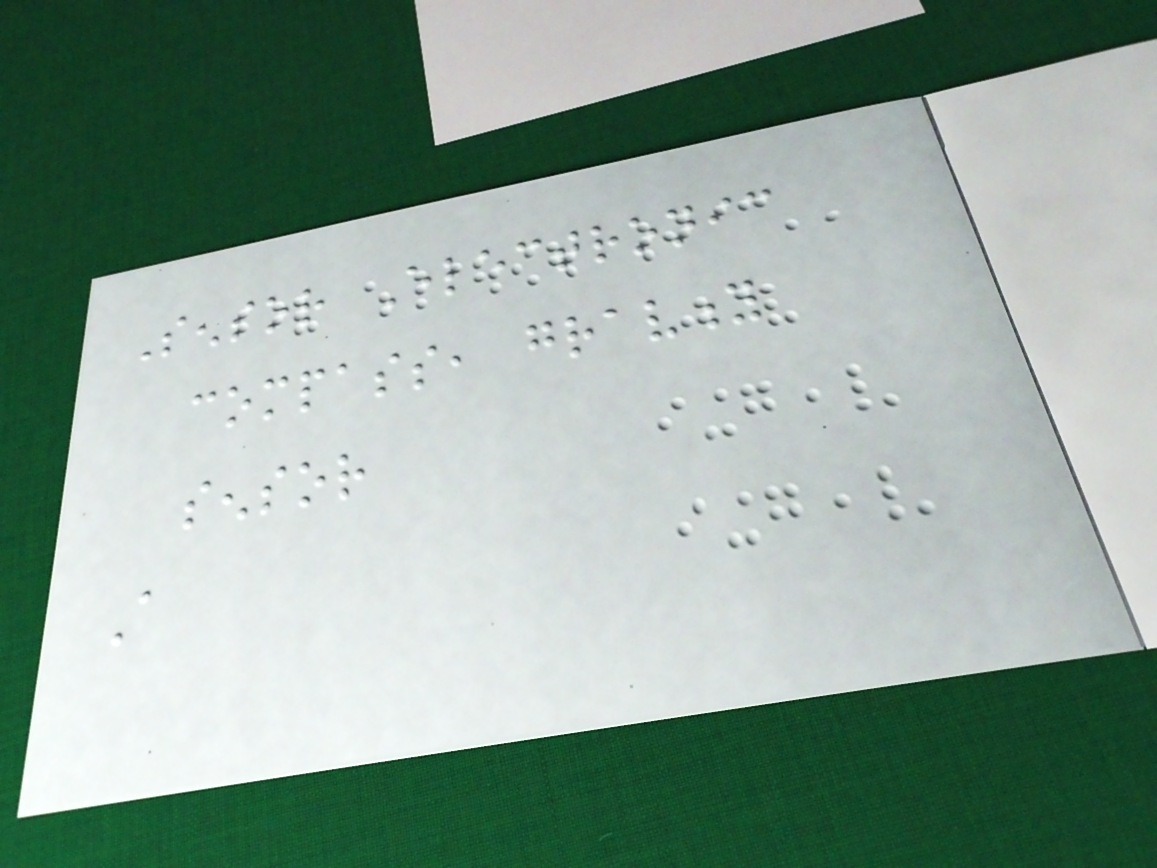Sensor Electronic
compass, gravity
sensor
A
